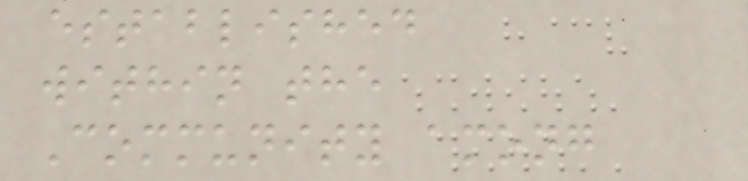established
within the
Community among
